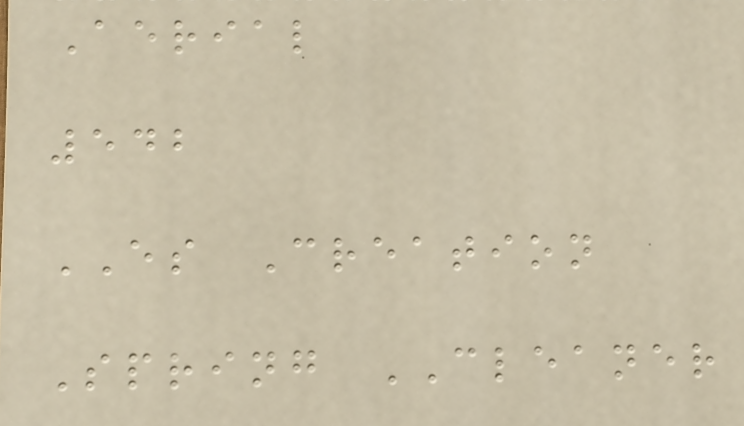Aerial
542
ES Creation
Spring CLEANER
